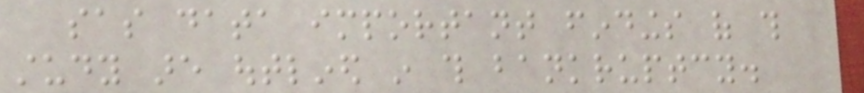sas data important findings of this
study are outlined in this bankruptcy.
